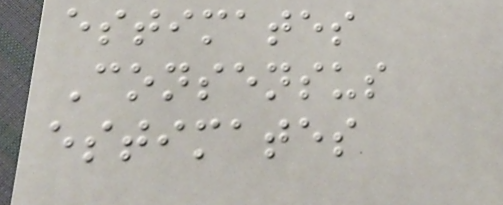estimates
Consensus
estimates
